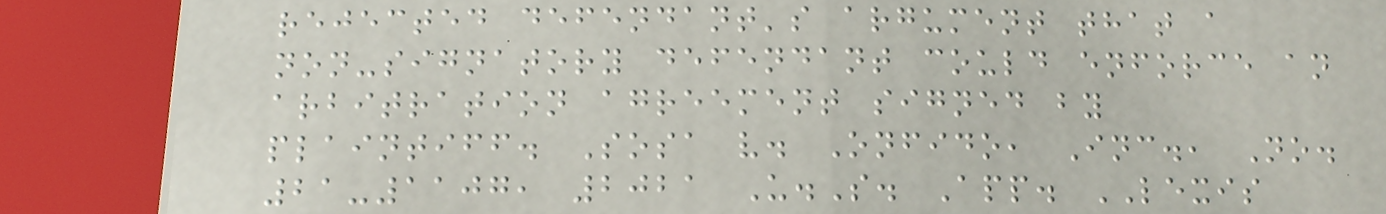rejected defendant's argument that a
non-signatory defendant could enforce an
arbitration agreement signed by
plaintiff. Sosa v. Onfido, Inc., No.
21-1107, 2021 U.S. App. LEXIS
